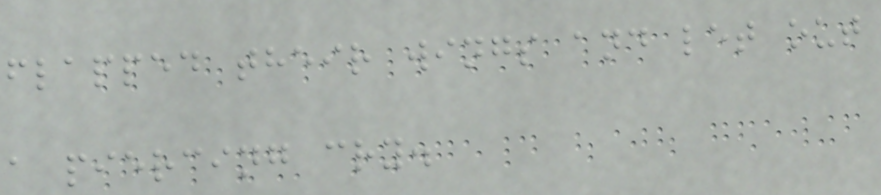flapped their wings and let out
a piercing cry.
